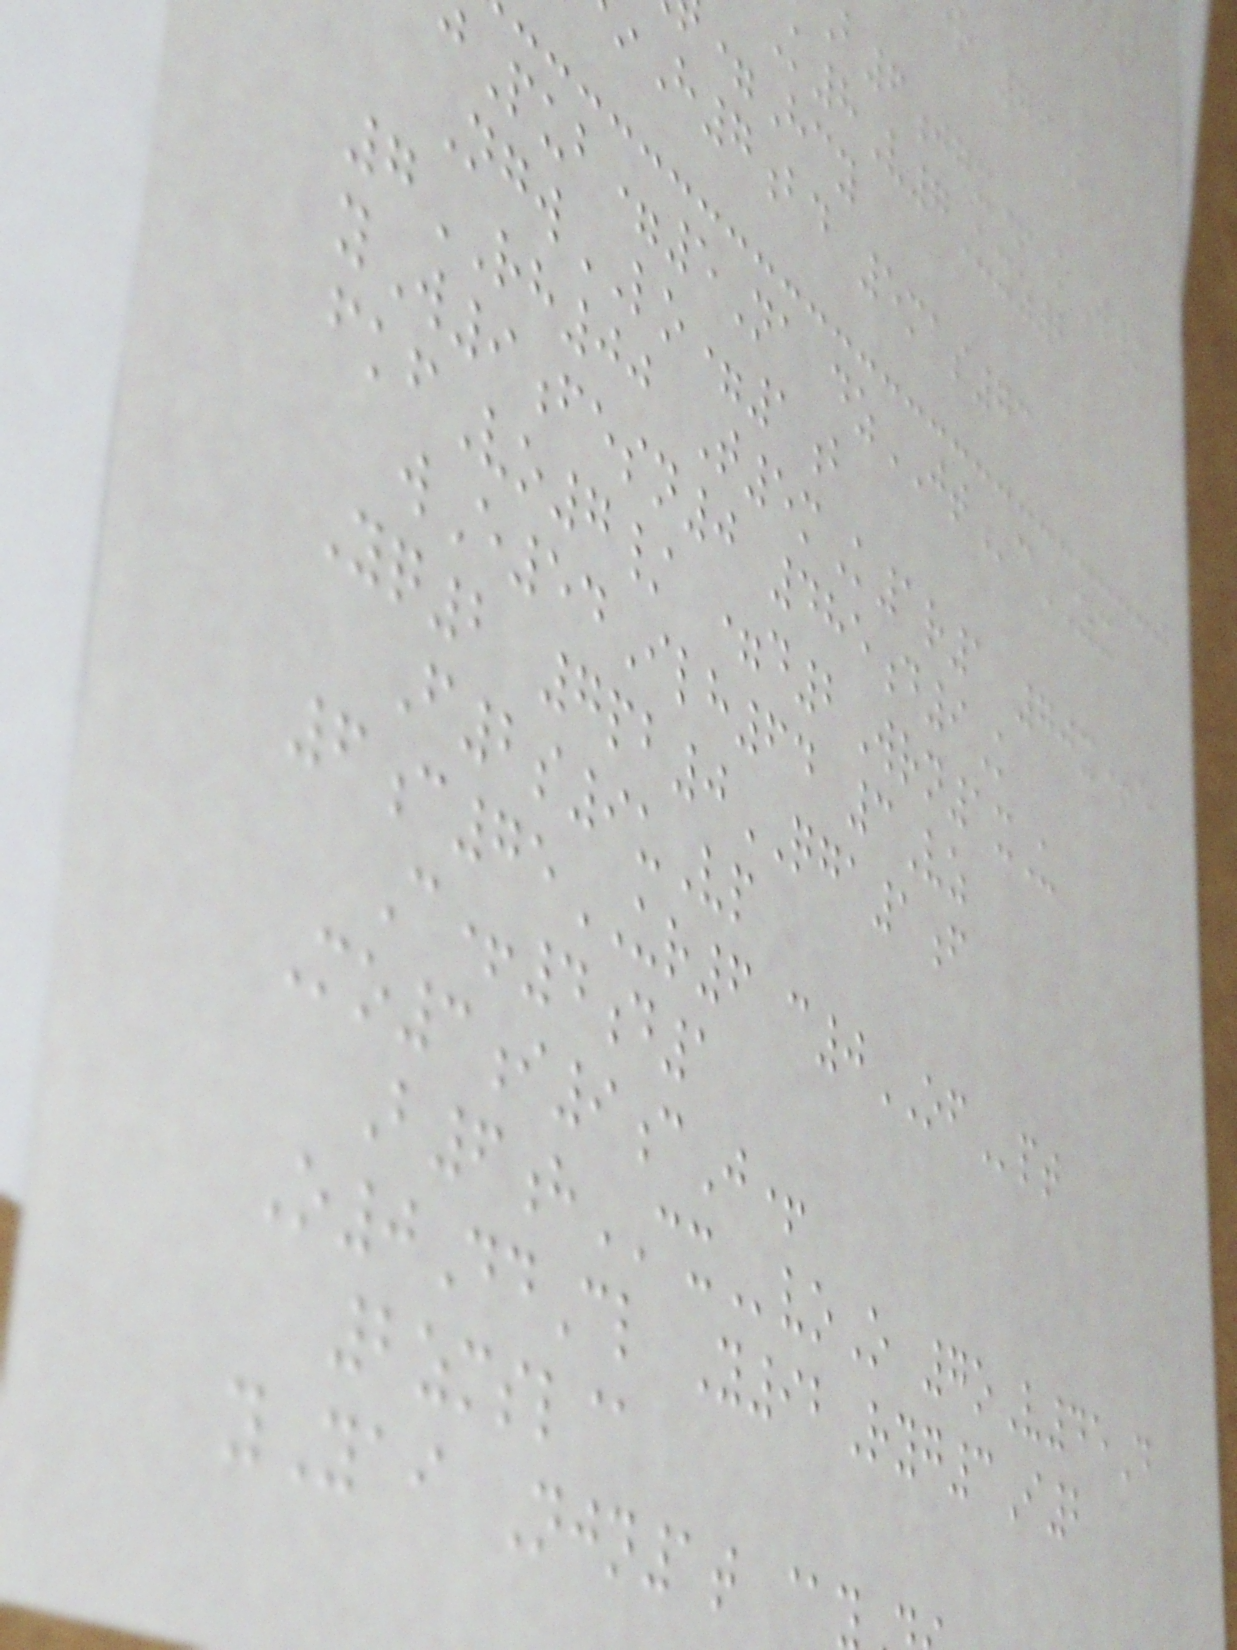r 79K
b6jgx+ kW/
8V7Uxz2
=Hcy
H7bd 5mas73
Pub=5Na dzJTcZX
NgwLO=1b
7RH00 T5mK1r1 70x+e
yW9fesn0 485d9K
fkfVo7/ =d2Wrn1xU
wE54Ilh64 3Vz
Yq2 7pb0QGA1f
F2s9uVp
6c75UR6 c0OFpt
C+4d1
Mo3i9cJ+
B6hCXvoO 7oV45D
O0DdCl Y92Ryg3I2
2zmsl@
yYai Njn1t @
